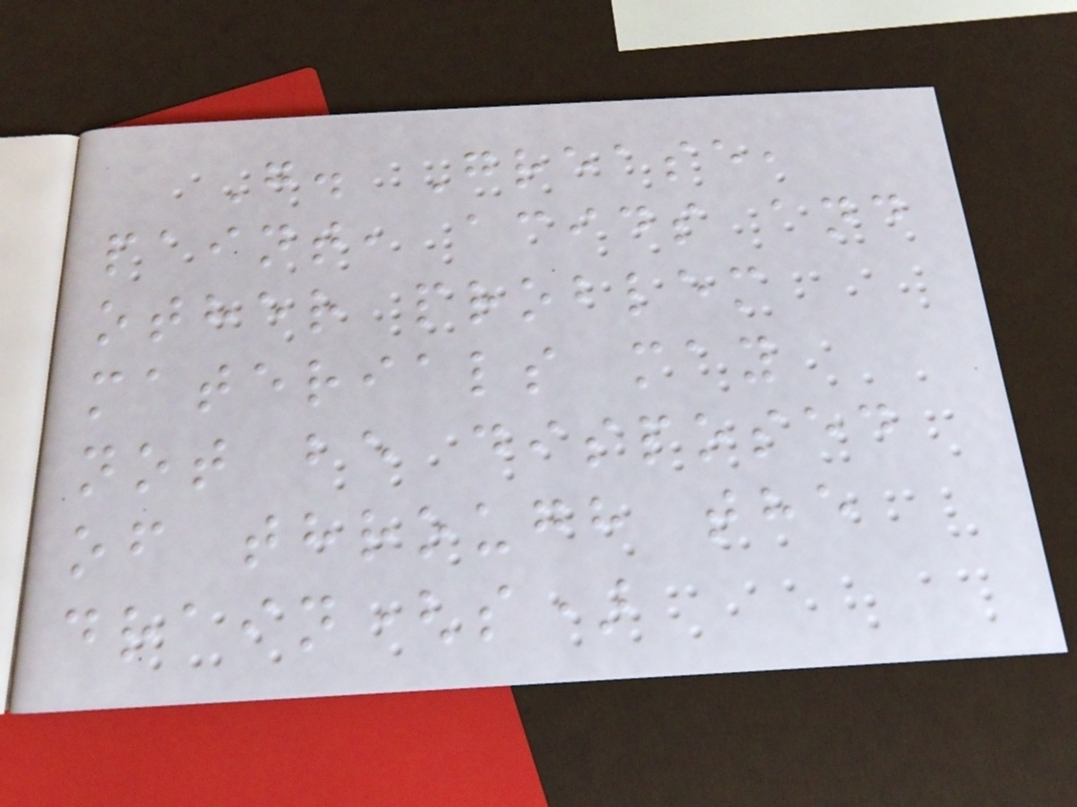G. Grease,
paint, acids and
other problem
materials may
not be disposed
of through the
drain(s)
